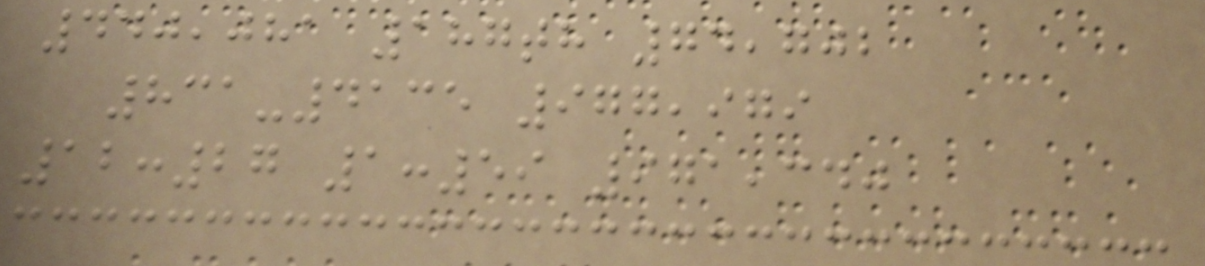440,081 187th 74,702
831-4135 977,979
12:27 1:59 971,340
